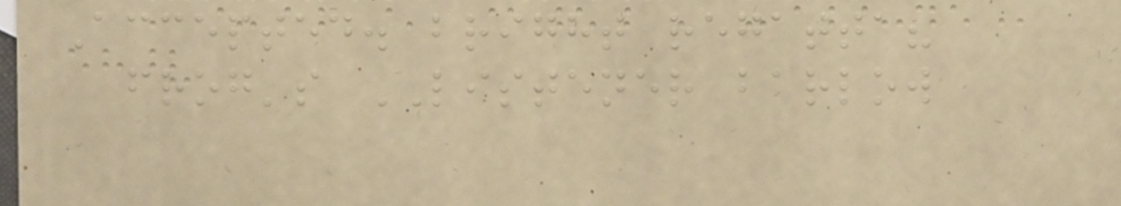Accepted. bright regatta?
frog's LISTENER barlow
